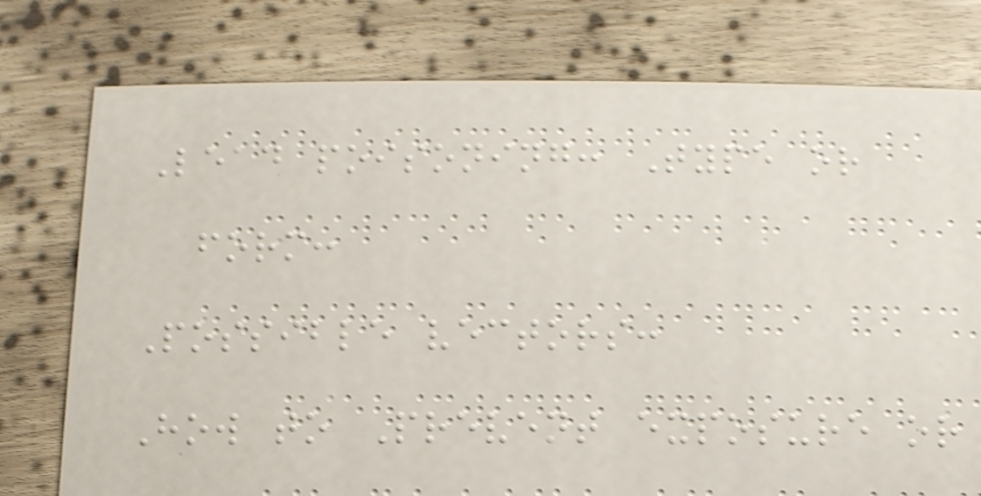Lead poisoning: Type or
form:
Possible vectors:
How to Prevent exposure or
